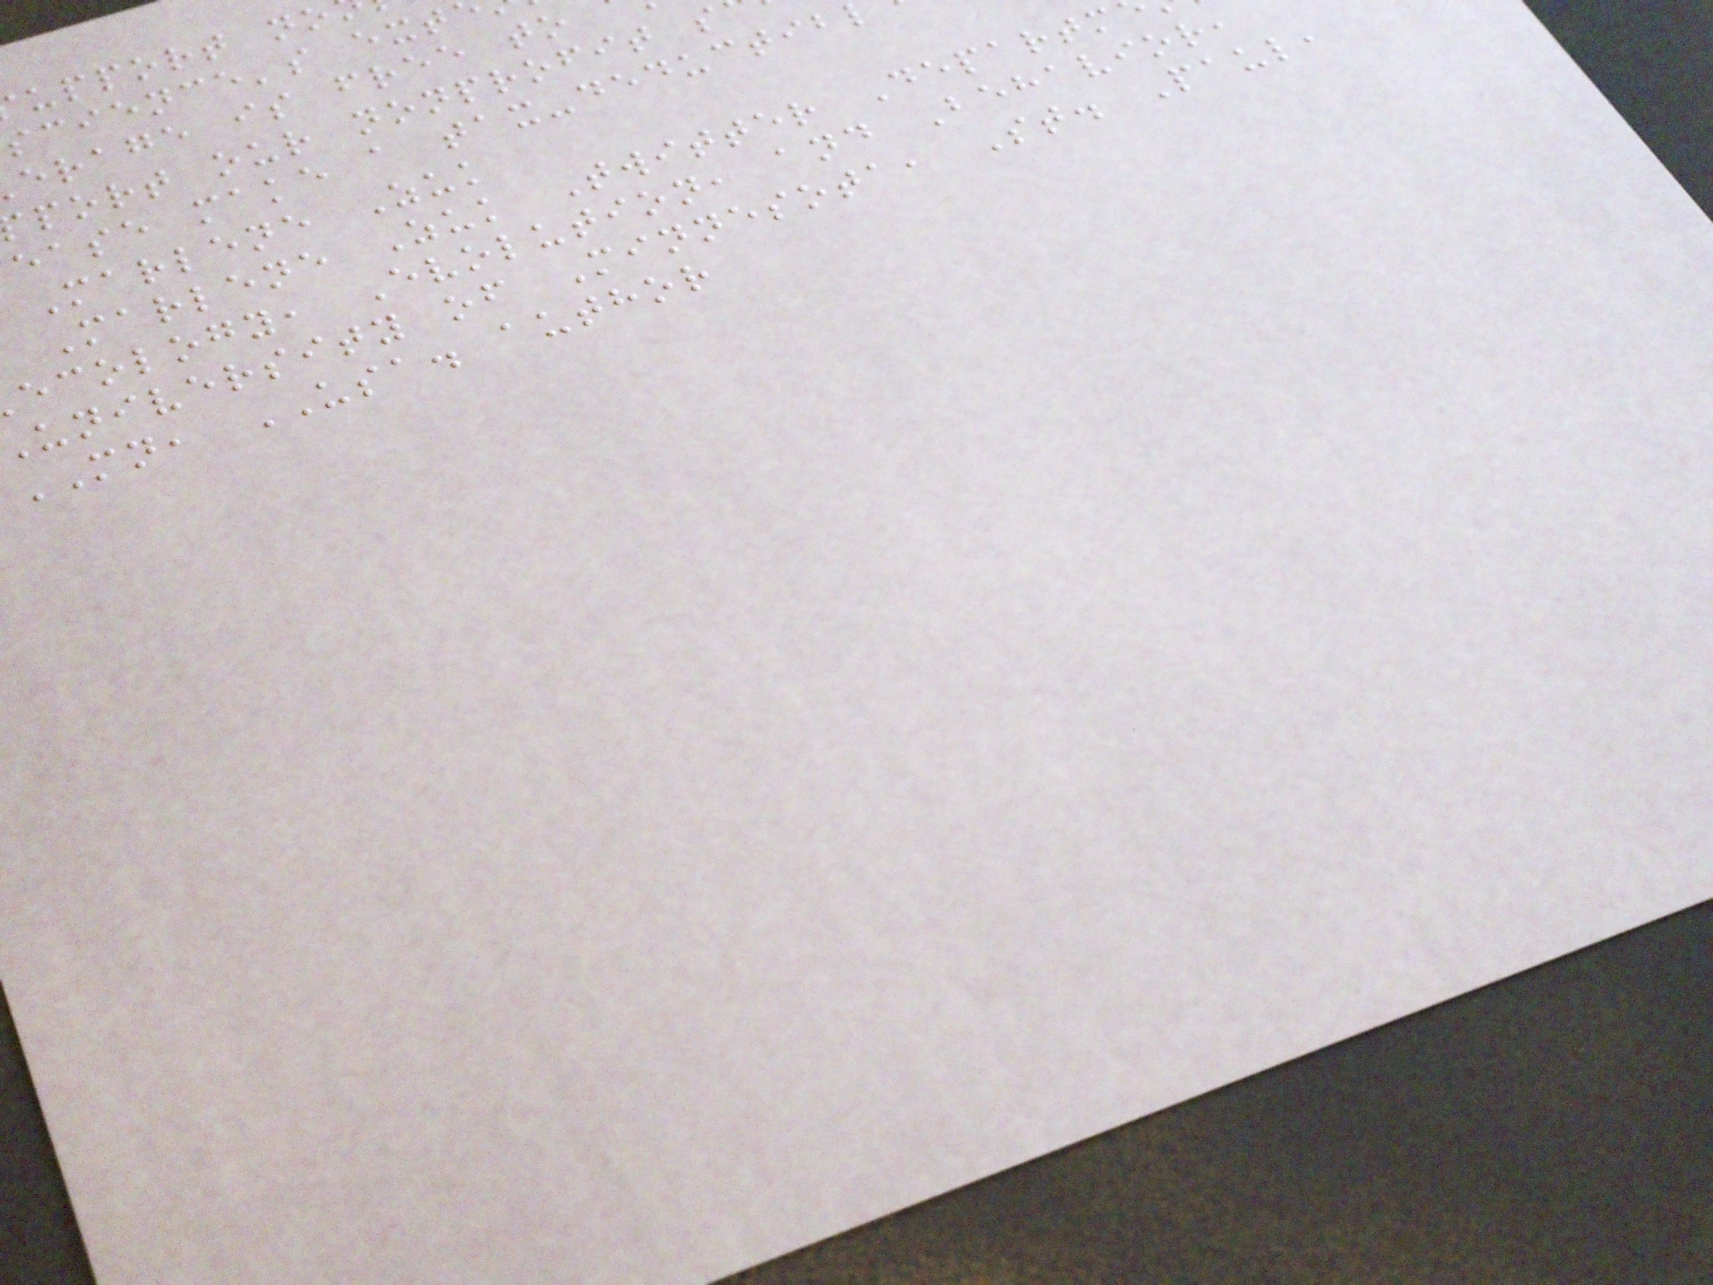science's ext
erage is free to
port our nonprofit s
ease make a tax-deductib
Marlene Zuk
Marlene Zuk Twitter Departm
ecology, Evolution, and Behavior,
university of Minnesota, St. Paul,
MN, USA. author
